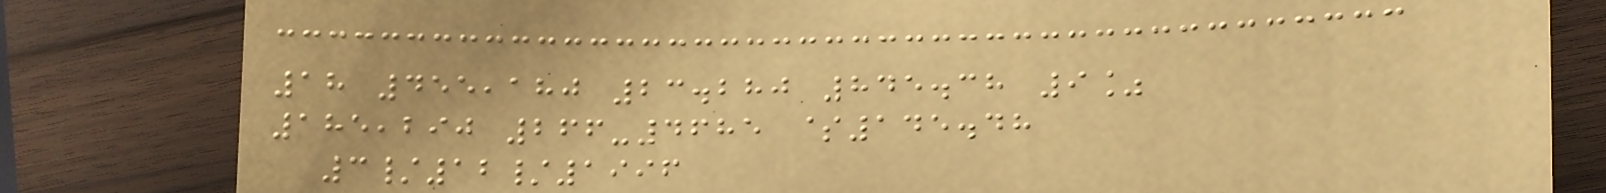18 455,180 23.280 845.38 9%
185,290 266-4685 $145.48
3/12/1996
